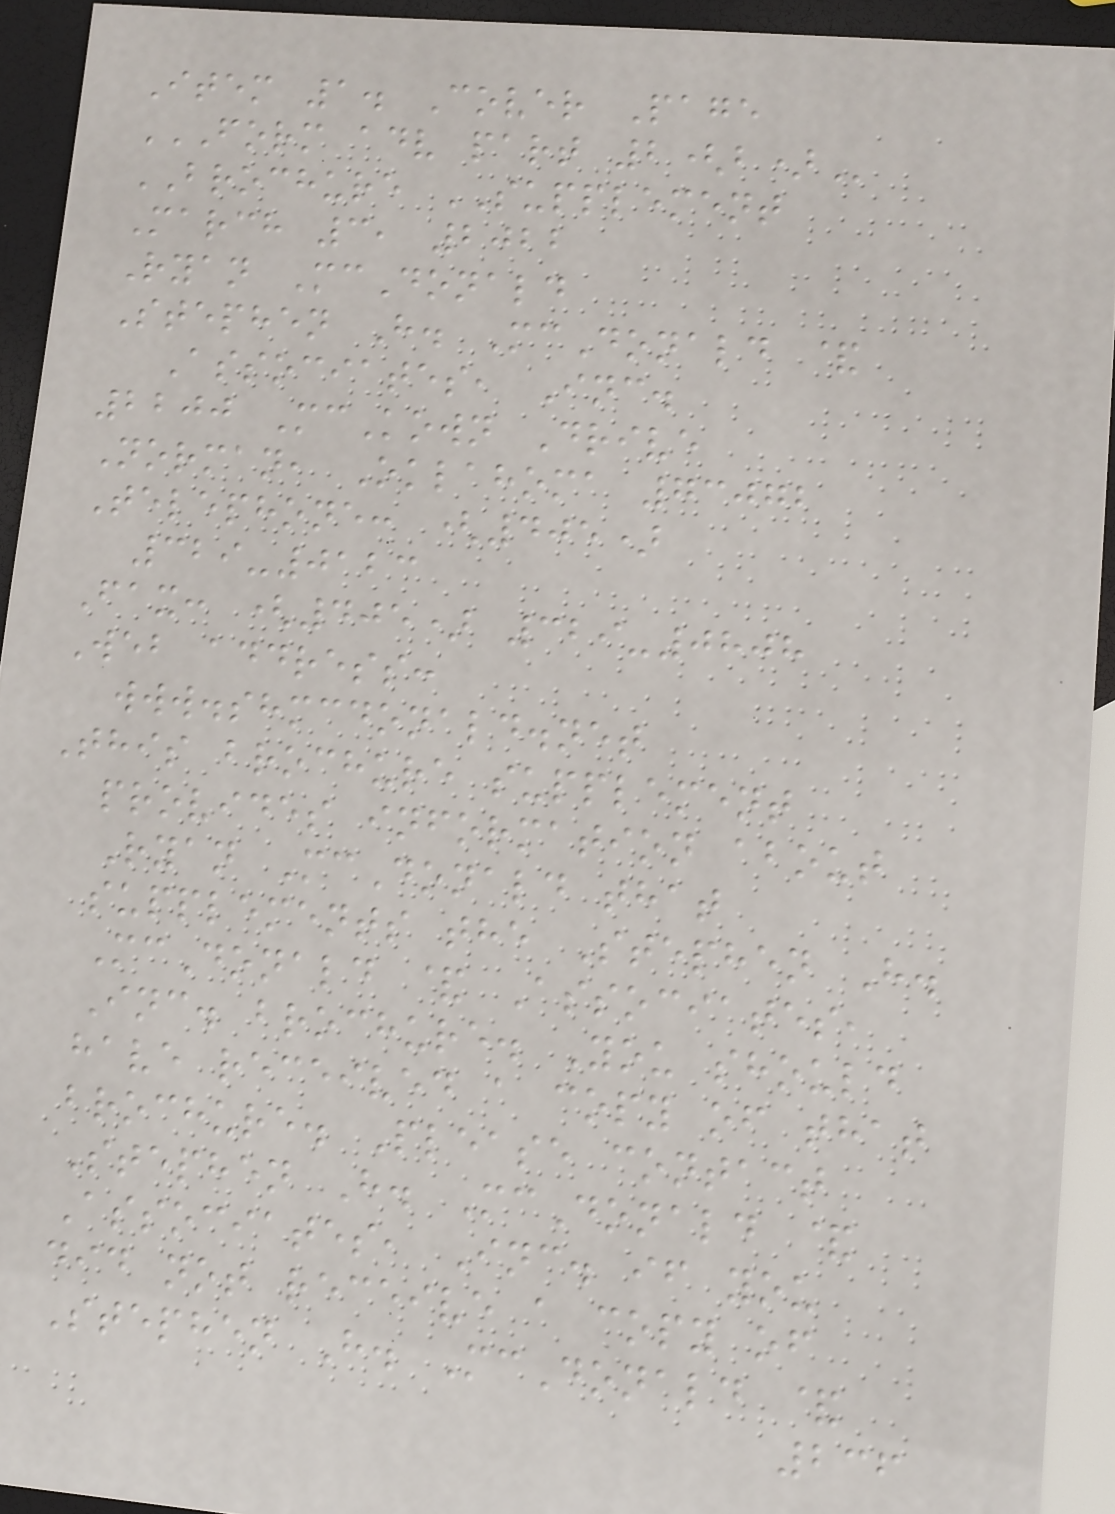Item 1. Cover Page
FORM ADV PART 2(B)
BROCHURE SUPPLEMENT
March 3, 2022
Ryan McDonald
Stephen H. McDonald &
Associates, Inc.
2200 McKown Drive
Norman, Oklahoma 73072
Telephone: (405)
329-0123
Fax: (405) 329-0808
Web address:
www.shmcdonald.net
This brochure supplement
provides information about
Ryan McDonald that
supplements the Stephen H.
McDonald & Associates,
Inc. brochure. You should
have received a copy of that
brochure. Please contact
Stephen H. McDonald &
Associates, Inc. if you
did not receive a copy of
Stephen H. McDonald &
236
